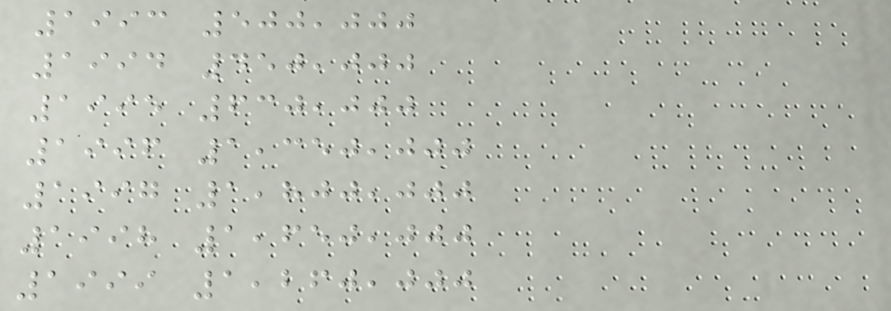1993 500,000
1994 450,000
1995 630,000
1996 1,350,000
1997 1,800,000
1998 1,650,000
1999 1,260,000
